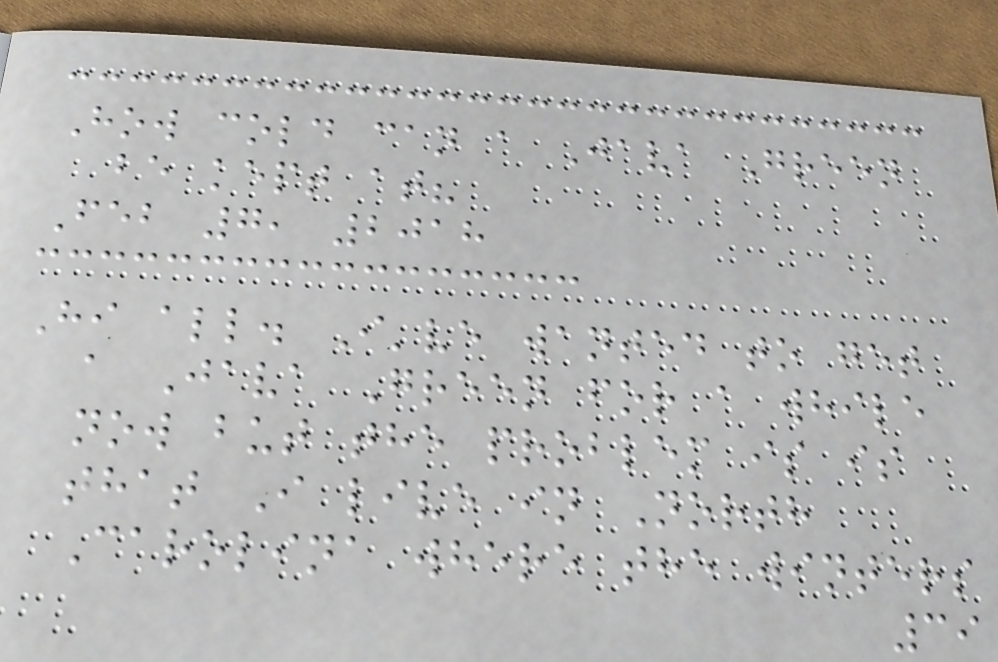How cold can a Java Green
be kept at?
Feb 7, 2018
Hi all. I've wanted to get
a Java Green for a while
now but the problem is is
that I live in North
Carolina where the winters
39
